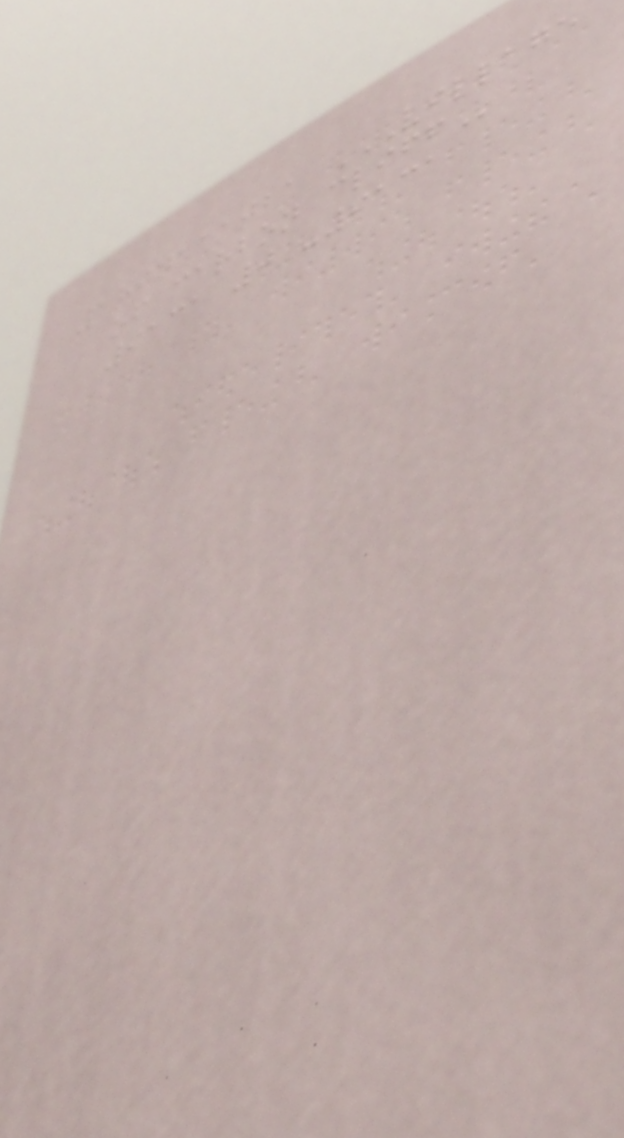1804111021 VILLAGE
OF CARBON CLIFF
9131 0 -9131
